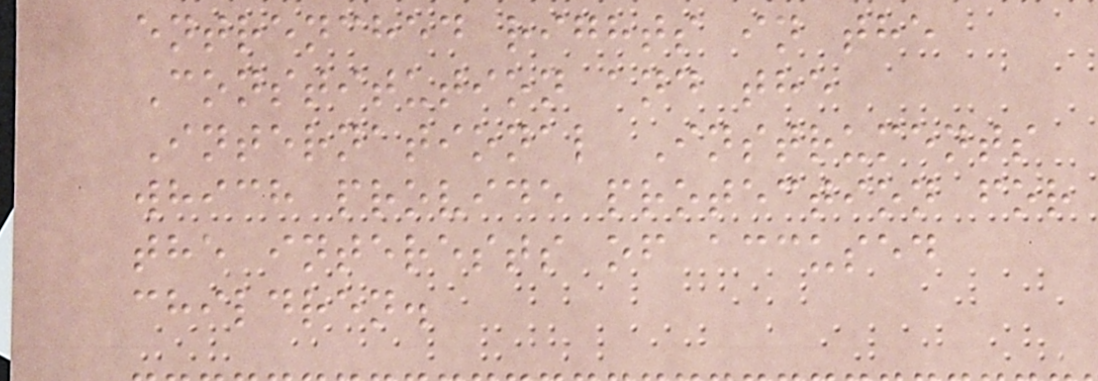entrenched rights in the
Constitution and the
International Instruments
which provide protection for
the interests of accused
children.
